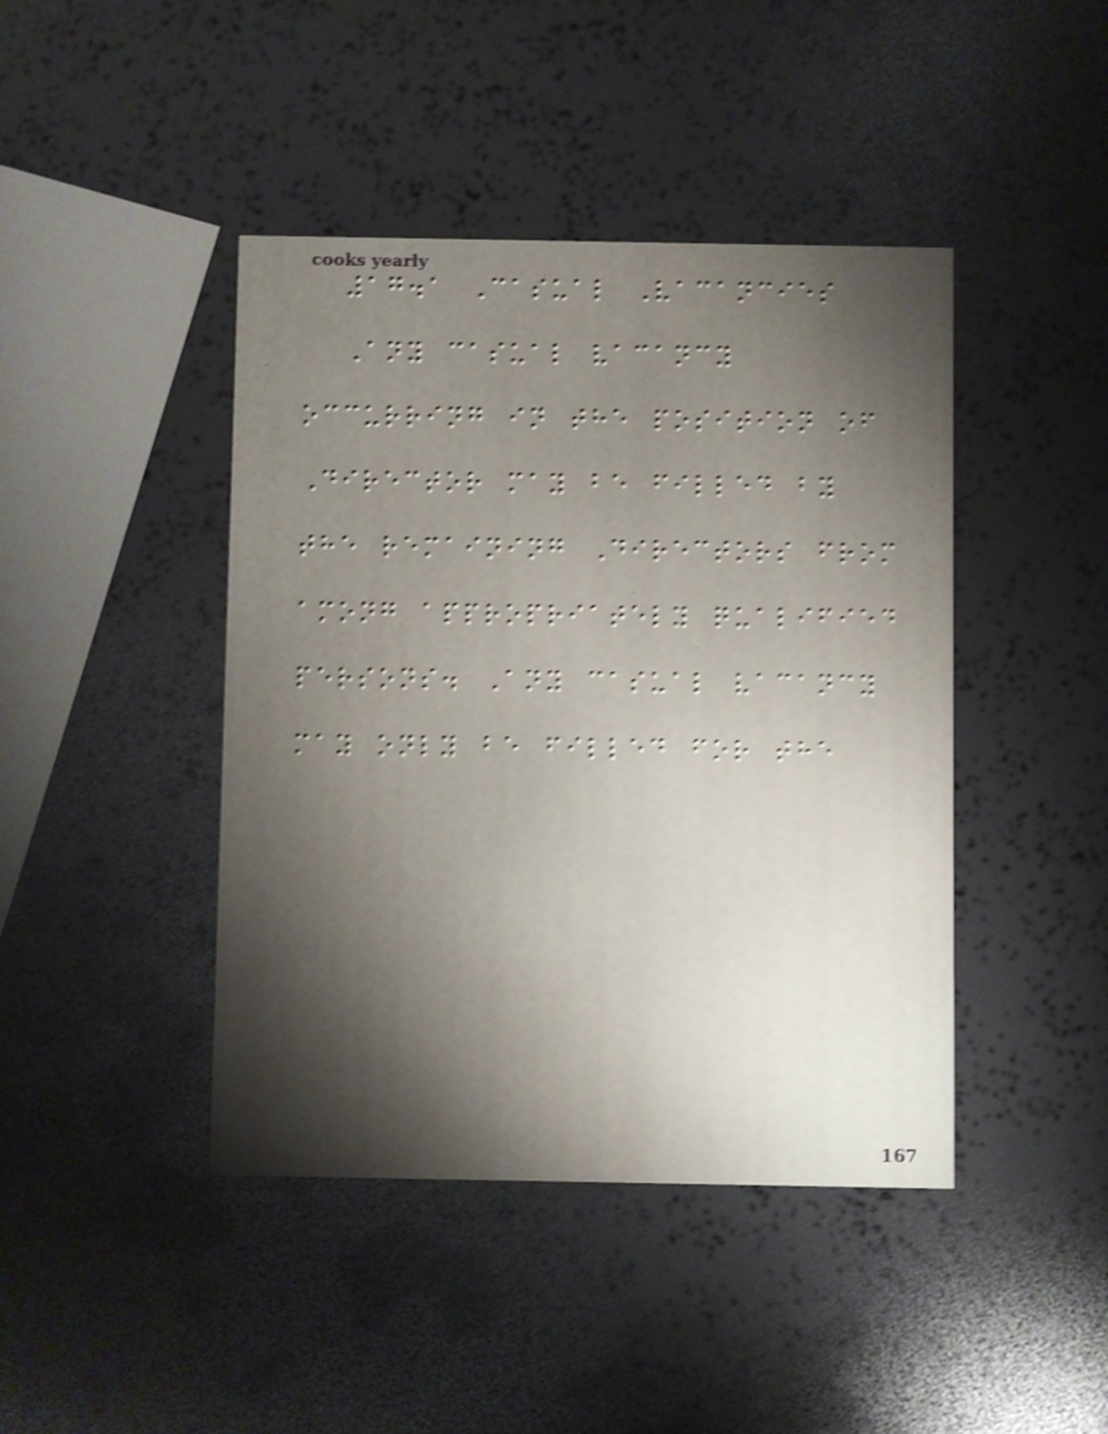17.1 Casual Vacancies
Any casual vacancy
occurring in the position of
Director may be filled by
the remaining Directors from
among appropriately qualified
persons. Any casual vacancy
may only be filled for the
